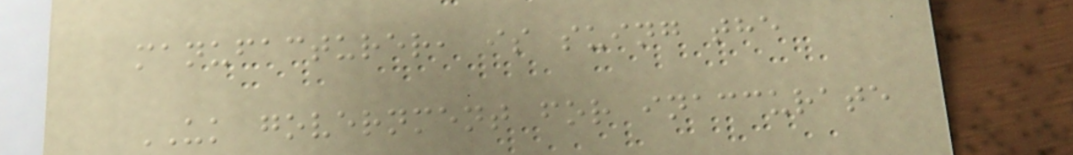manufacturer, is suing the
UK government for inaccurate
